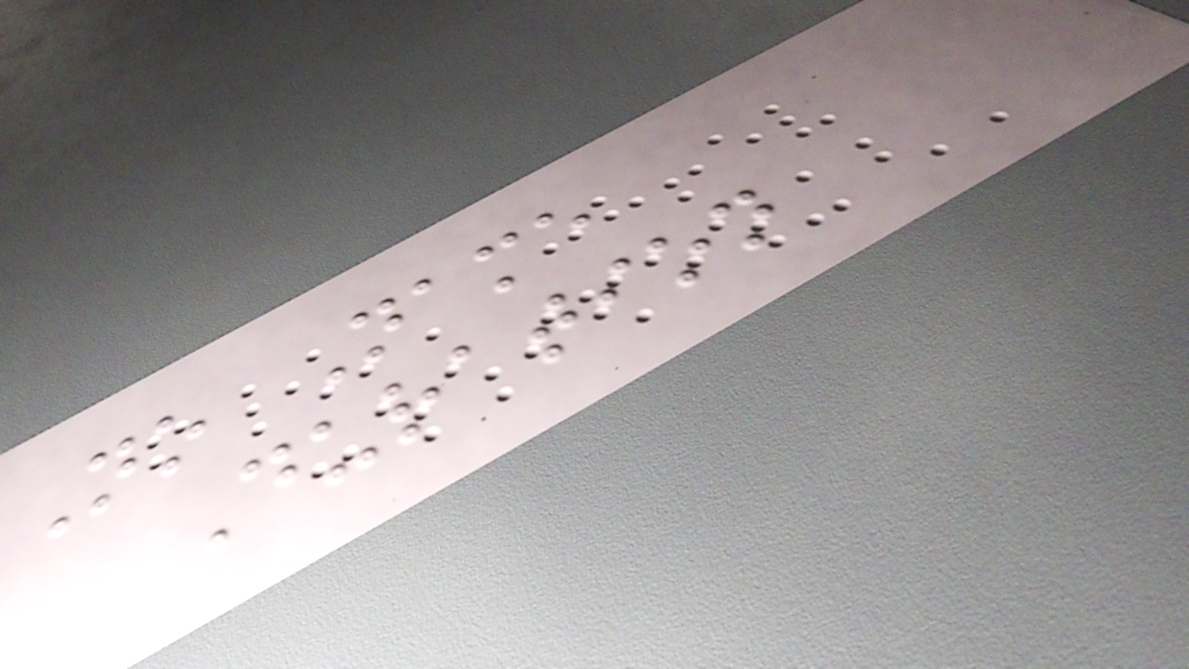No Name
Duration
